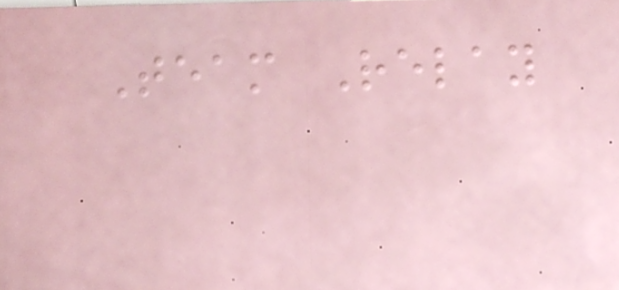Team Relay
